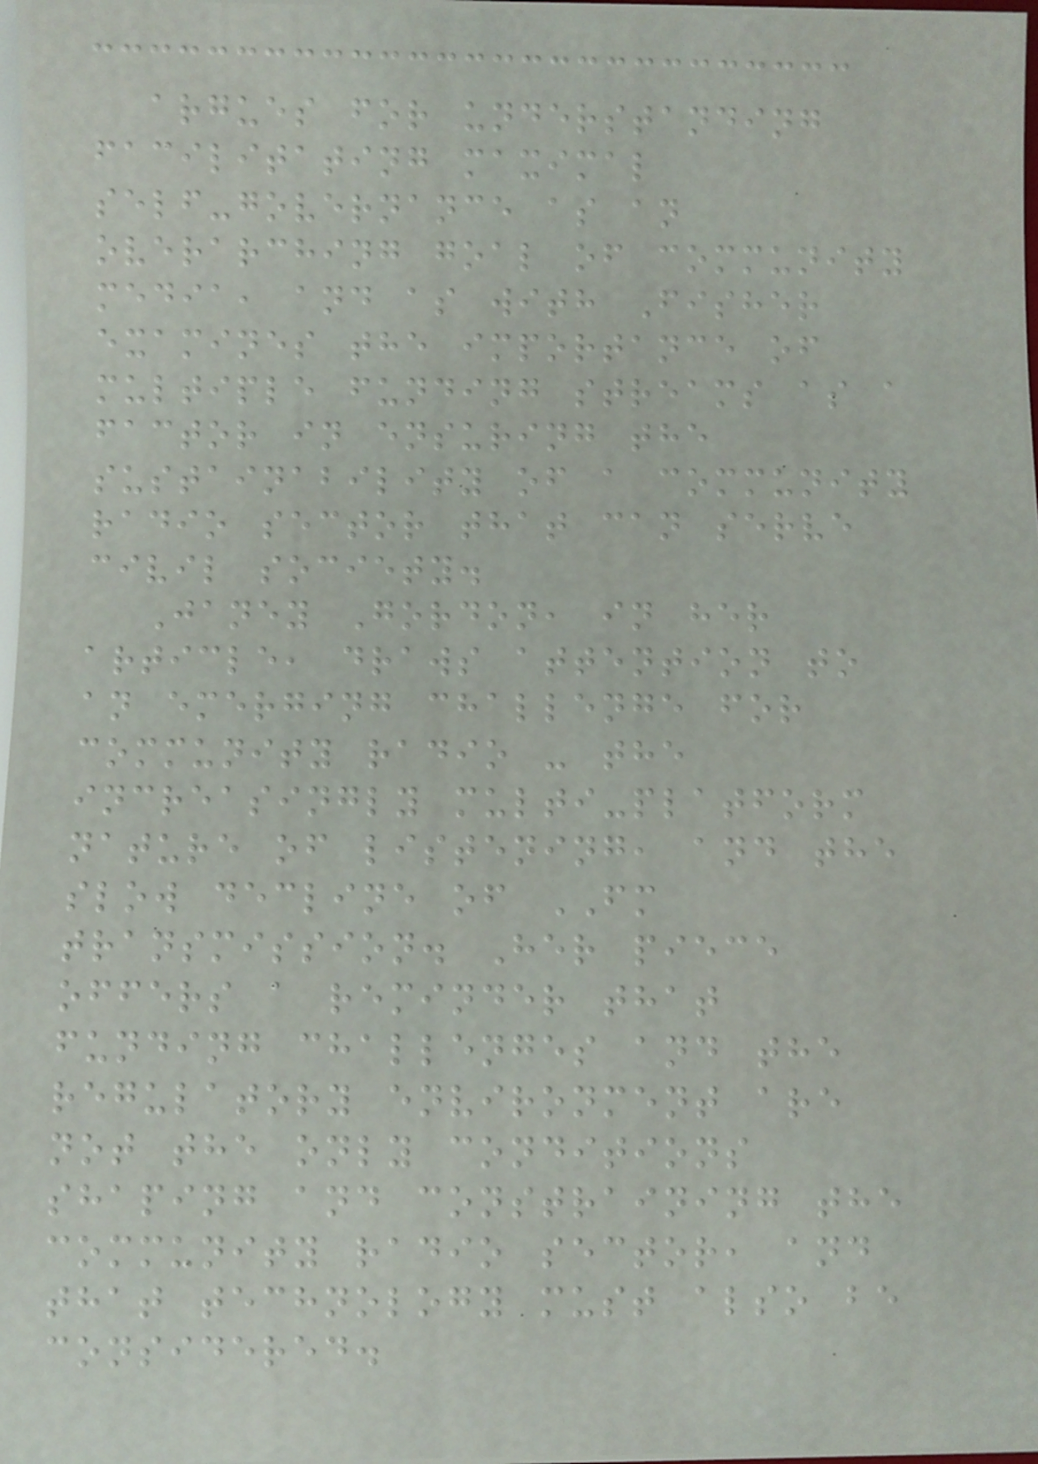argues for understanding
facilitating maximal
self-governance as an
overarching goal of community
media, and as with Fisher
examines the importance of
multiple funding streams as a
factor in ensuring the
sustainability of a community
radio sector that can serve
civil society.
Janey Gordon, in her
article, draws attention to
an emerging challenge for
community radio - the
increasingly multi-platform
nature of listening, and the
slow decline of FM
transmission. Her piece
offers a reminder that
funding challenges and the
regulatory environment are
not the only conditions
shaping and constraining the
community radio sector, and
that technology must also be
considered.
